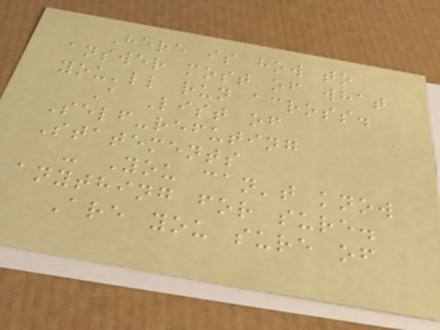Here is how to
answer most of what
you'll run across.
A List of
Self-refuting
Statements
- You can't know
anything for sure.
Are you sure of
